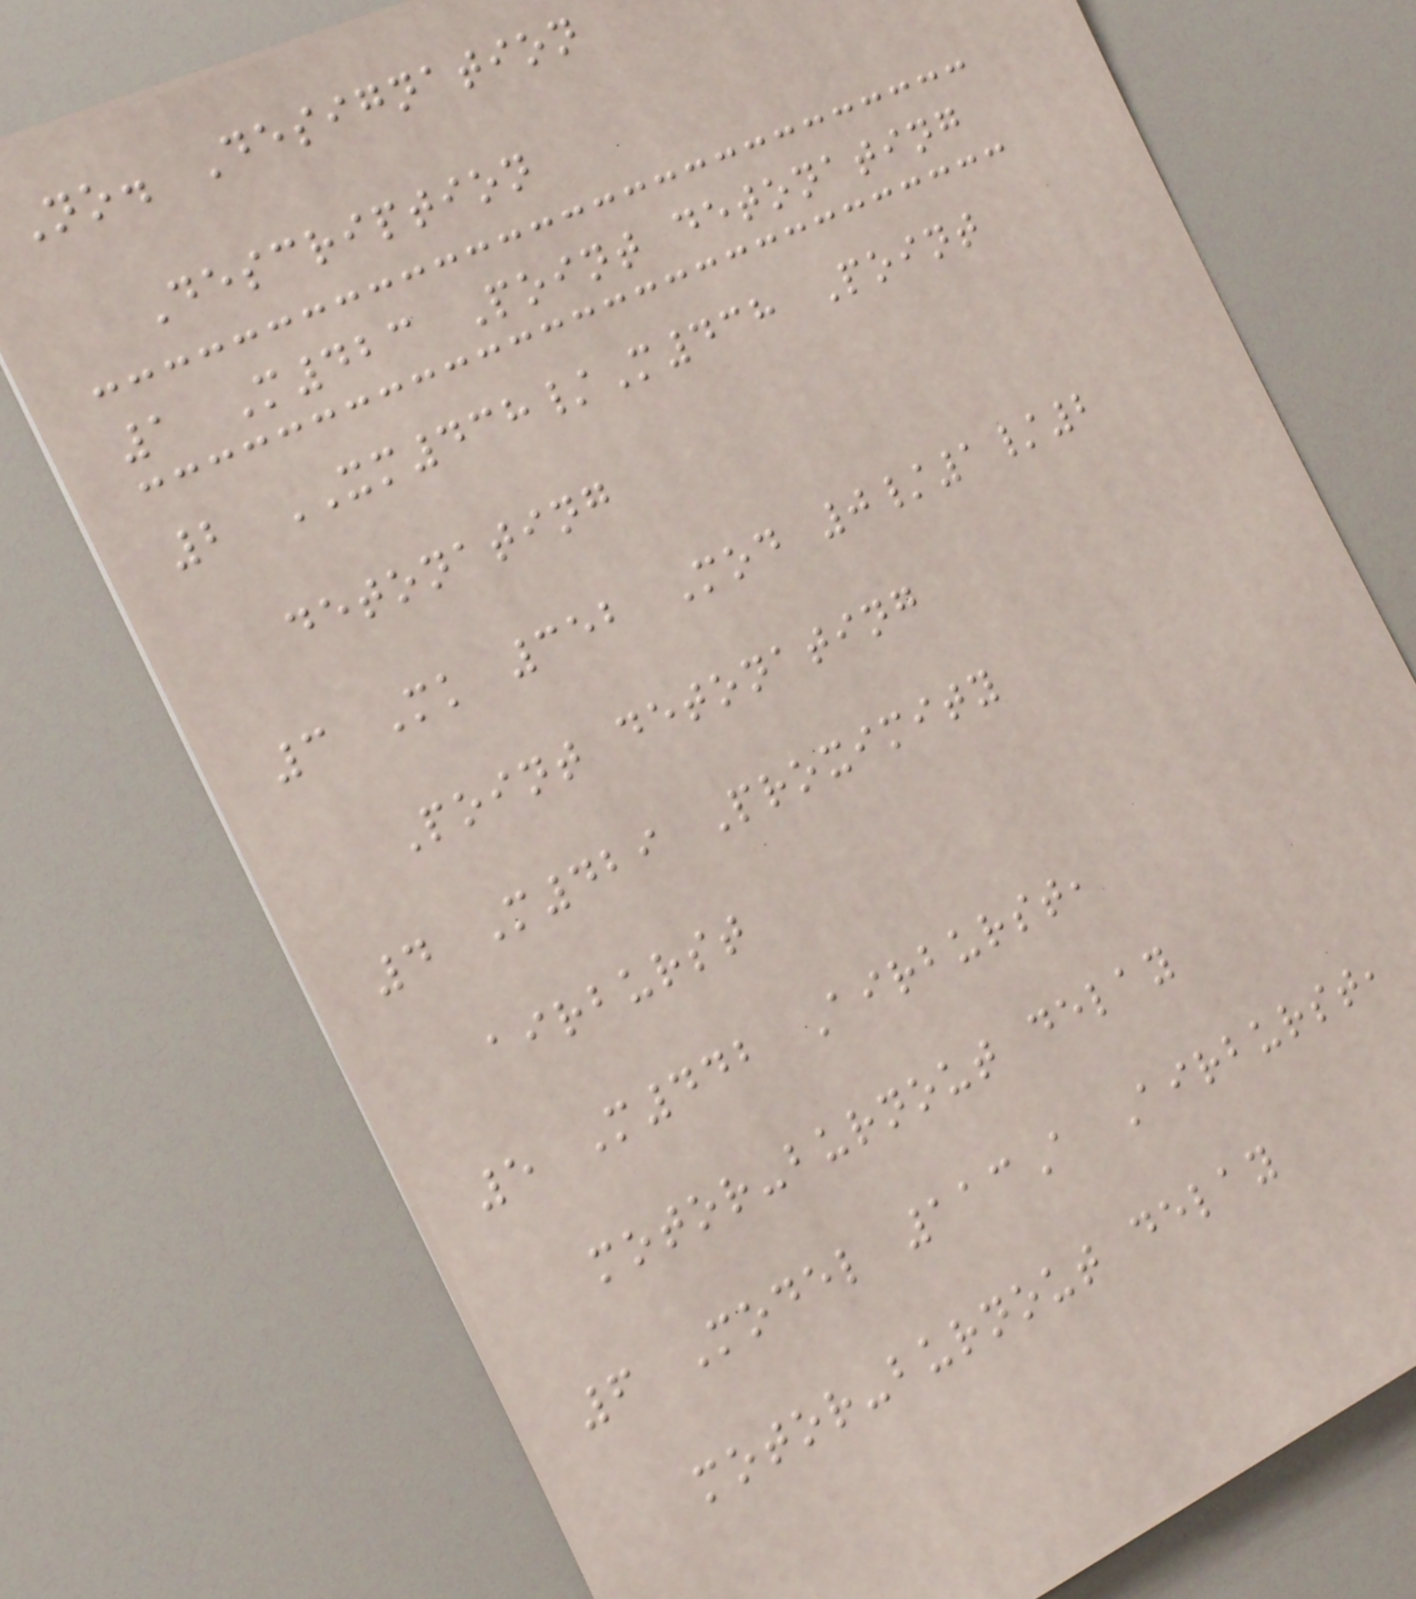No. Designation
Description
1 M423 Point detonating
2 XM438/M438 Point
detonating
3 Mk 352 Mod 0/1/2
Point detonating
4 M429 Proximity
airburst
5 M442 Airburst,
motor-burnout delay
6 Model 113A Airburst,
motor-burnout delay
